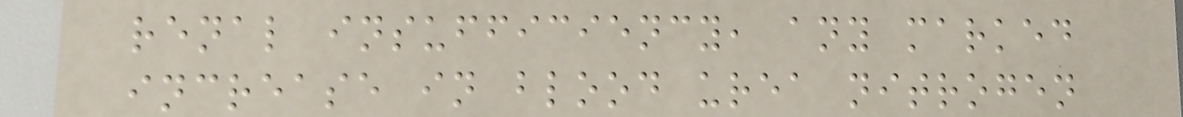renal insufficiency, any marked
increase in blood urea nitrogen
